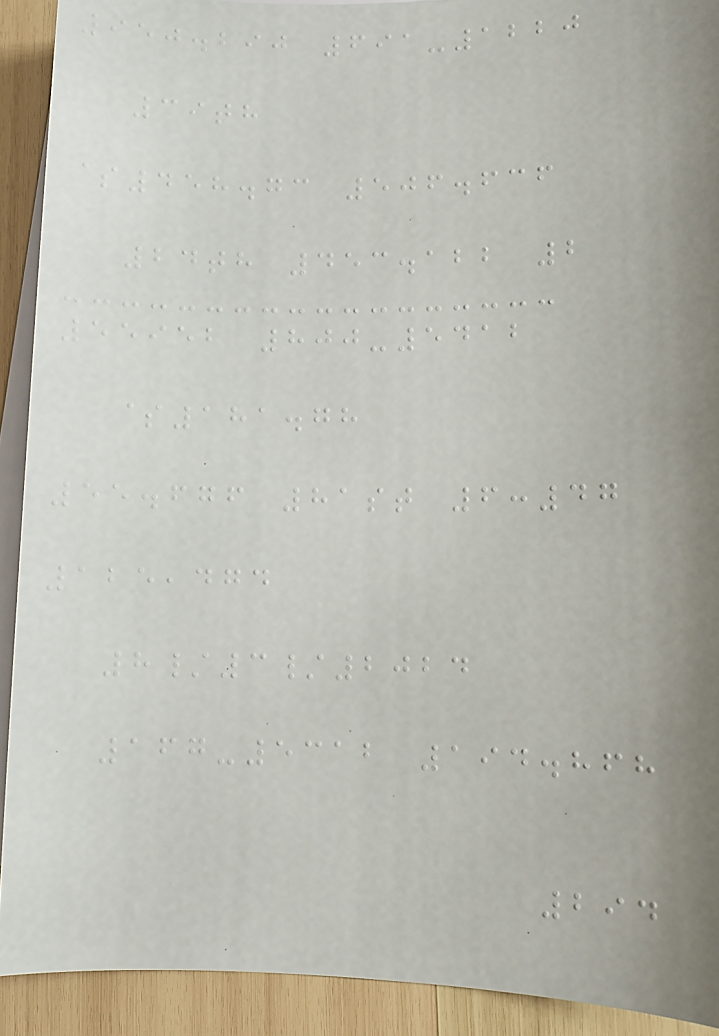950.290 691-1220
39th
$458.73 506.636
24th 453.122 2
55952 800-5412
$181.78
55.676 81st 6:47
125,474
8/3/2024
167-5312 194.868
294
